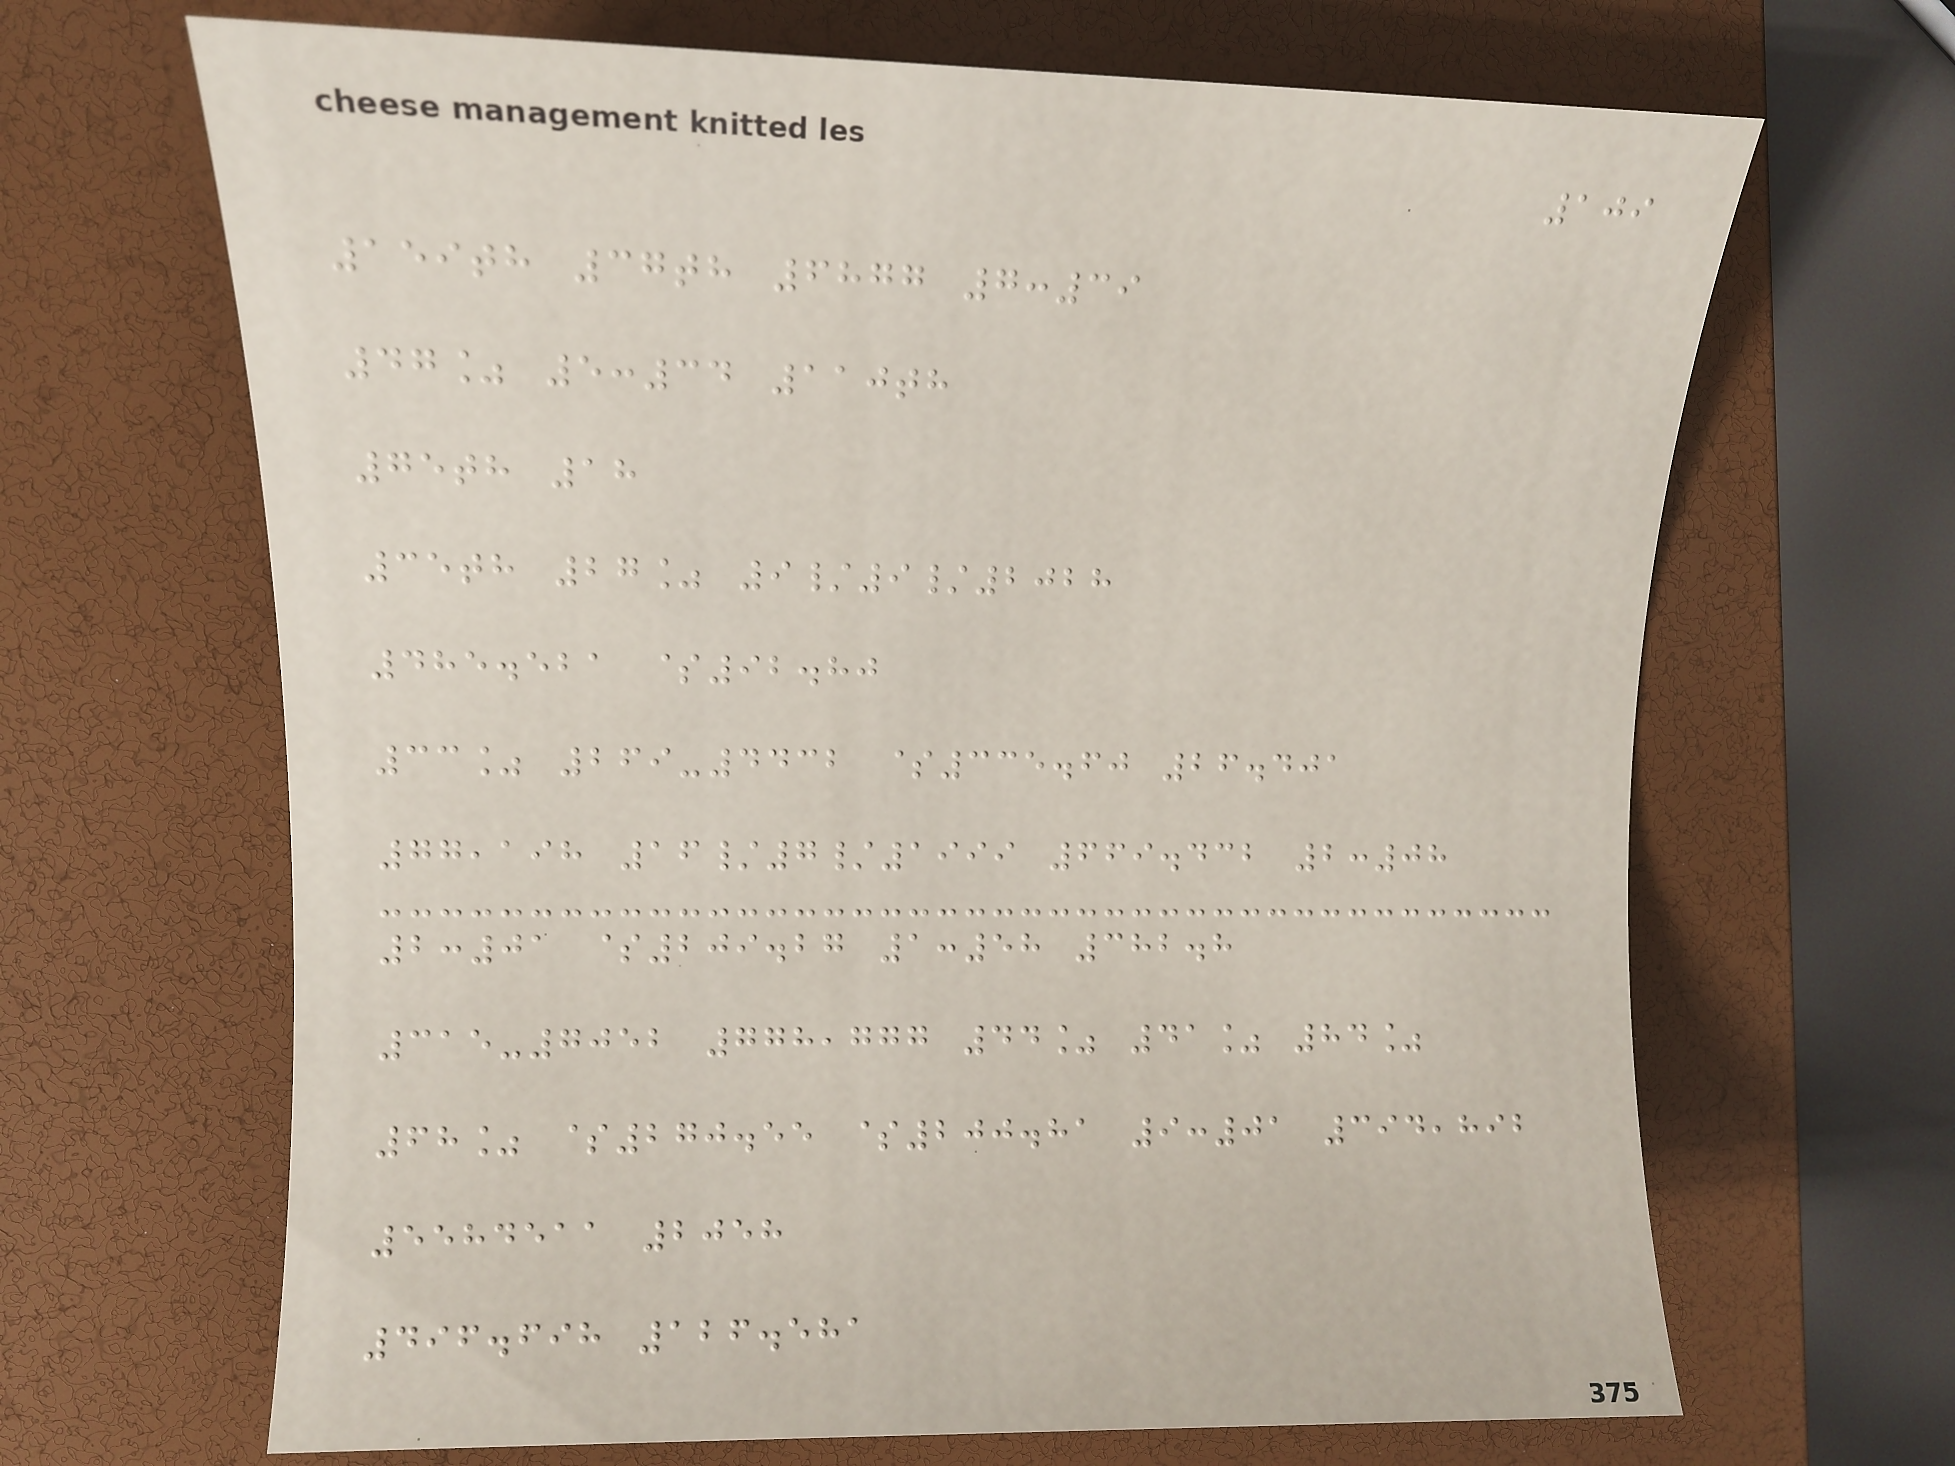109
159th 37th 6877 7:39
47% 5:34 110th
75th 18
35th 27% 9/9/2028
485.521 $92.80
33% 269-4432 $335.60 26.401
77,198 16/7/1999 669.432 2:08
2:01 $209.27 1:58 382.8
315-7052 778,777 44% 41% 84%
68% $270.55 $200.81 9:01 394,892
5584511 2058
496.698 126.581
